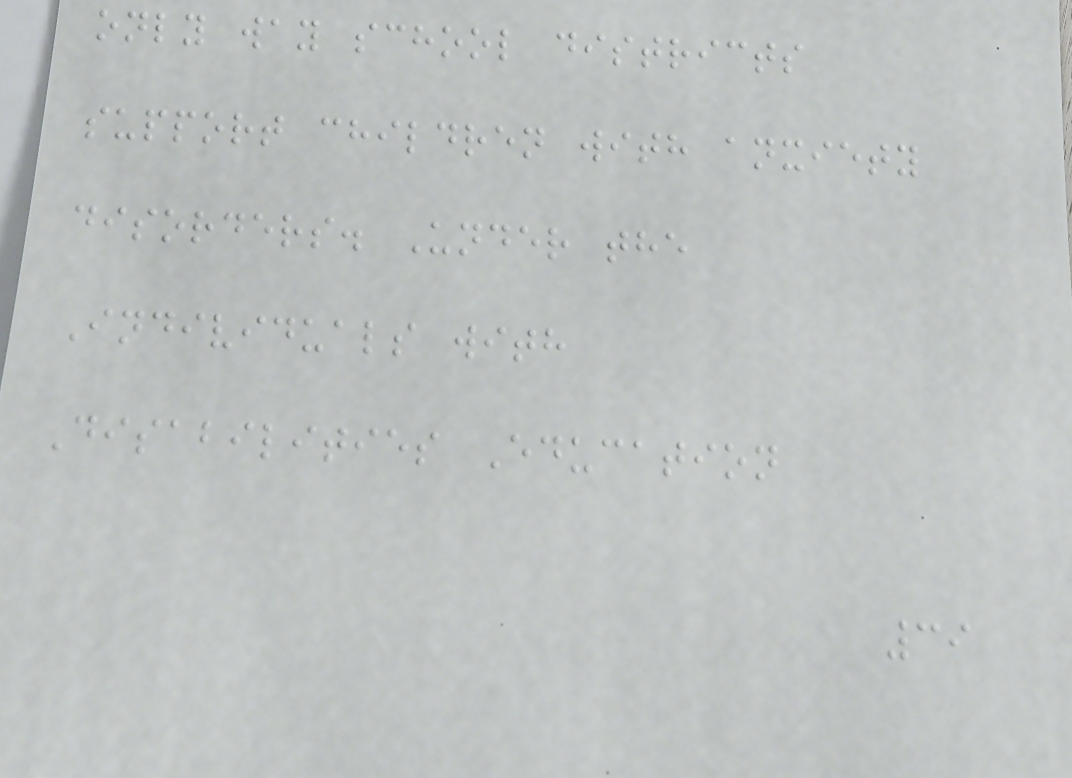only way school districts
support children with anxiety
disorders. Under the
Individuals with
Disabilities Education
39
